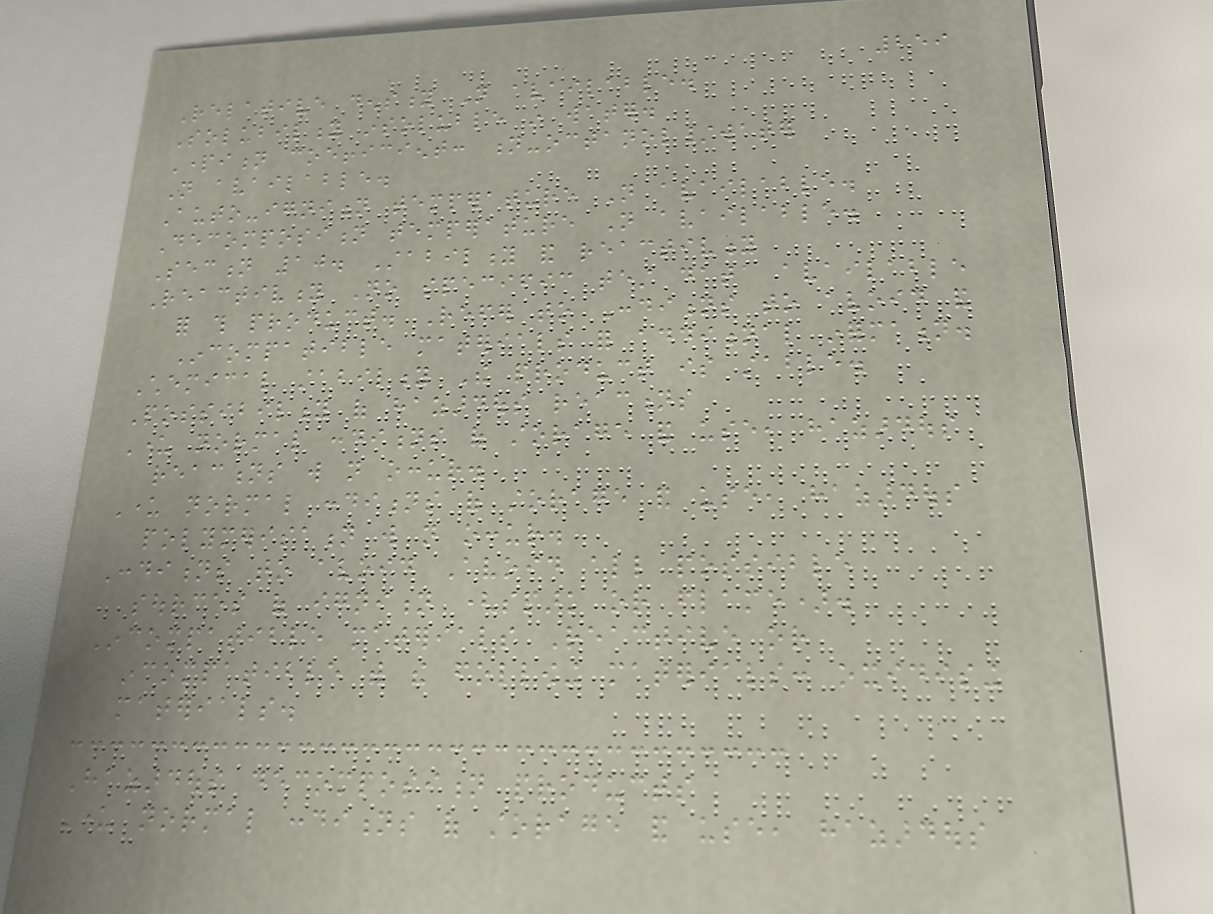259
Relative density Not available.
Solubility insoluble in water.
Partition coefficient: n-octanol/water
Not available.
Auto-ignition temperature Not available.
Decomposition temperature Not available.
Section 10. Stability and reactivity
Reactivity No specific test data available
for this product. Refer to Conditions to avoid and
Incompatible materials for additional information.
Chemical stability The product is stable.
Possibility of hazardous reactions
Under normal conditions of storage and use, hazardous
reactions will not occur.
Under normal conditions of storage and use, hazardous
polymerisation will not occur.
Conditions to avoid Avoid all possible
sources of ignition (spark or flame).
Incompatible materials Reactive or
incompatible with the following materials: oxidising
materials.
Hazardous decomposition products
Under normal conditions of storage and use, hazardous
